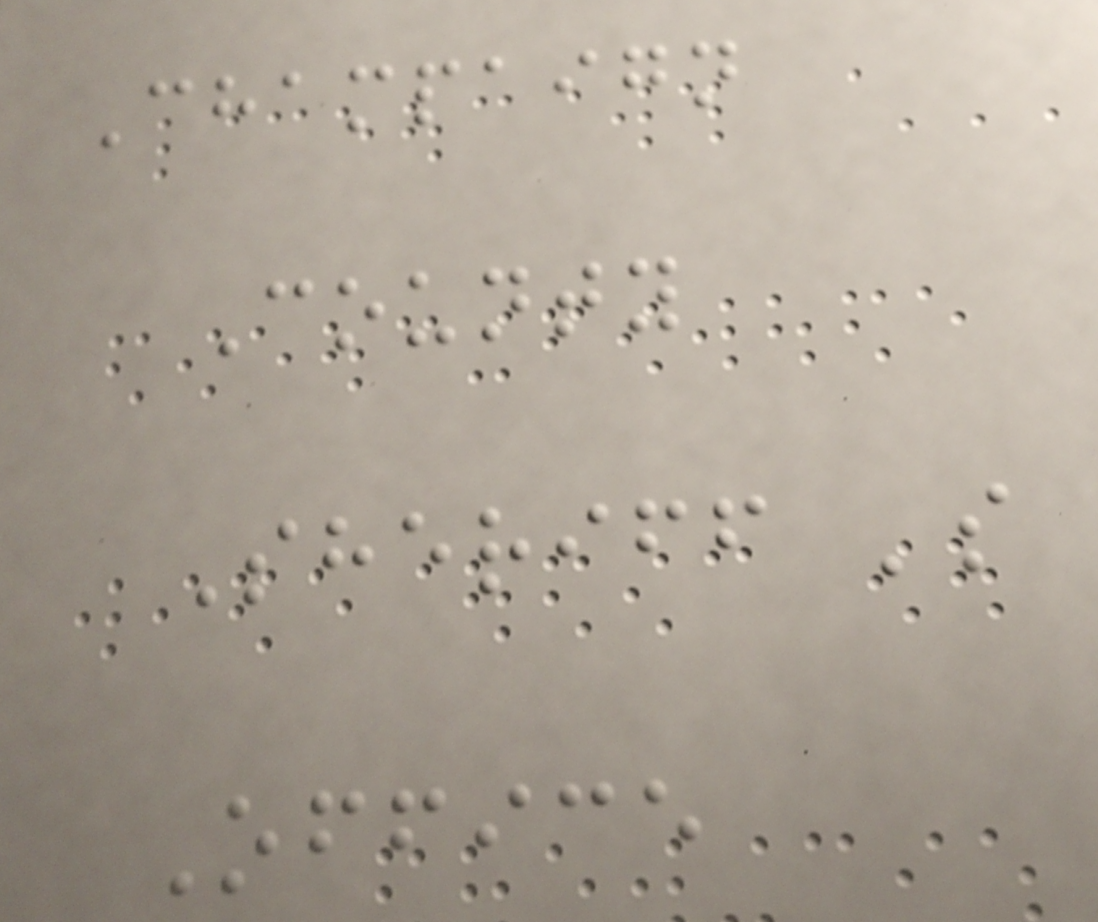Champaign
County
Sheriff 's
Office
